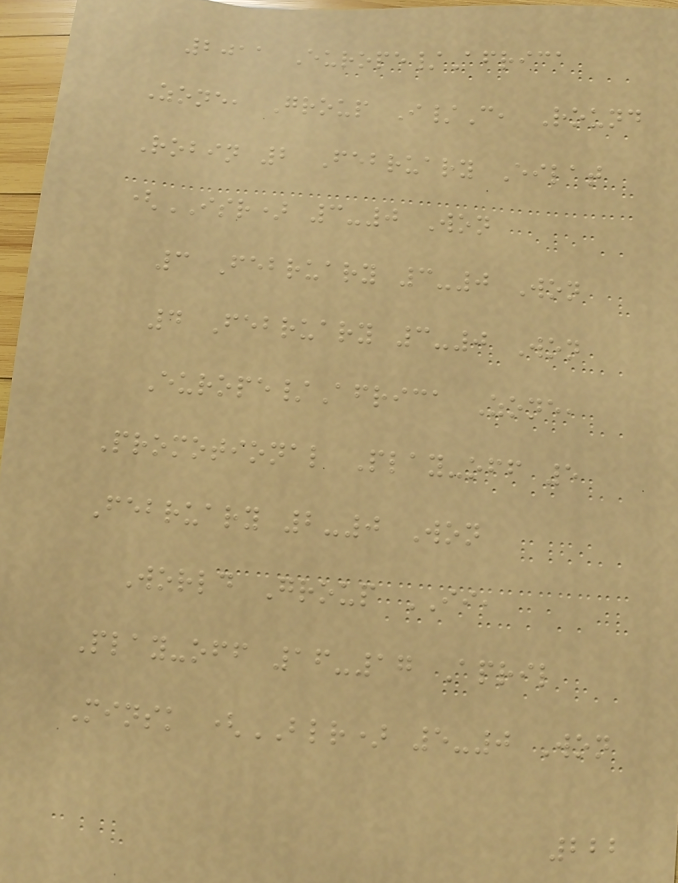2011 Europe/Africa
Zone, Group I/C, Round
Robin 2 February Eilat
(ISR) 3-0 Won
3 February 3-0 Won
4 February 3-0 Won
Europe/Africa Zone,
Promotional Play-off 5
February 2-0 Won
World Group II,
Play-off 16-17 April
Minsk (BLR) 5-0 Won
222
